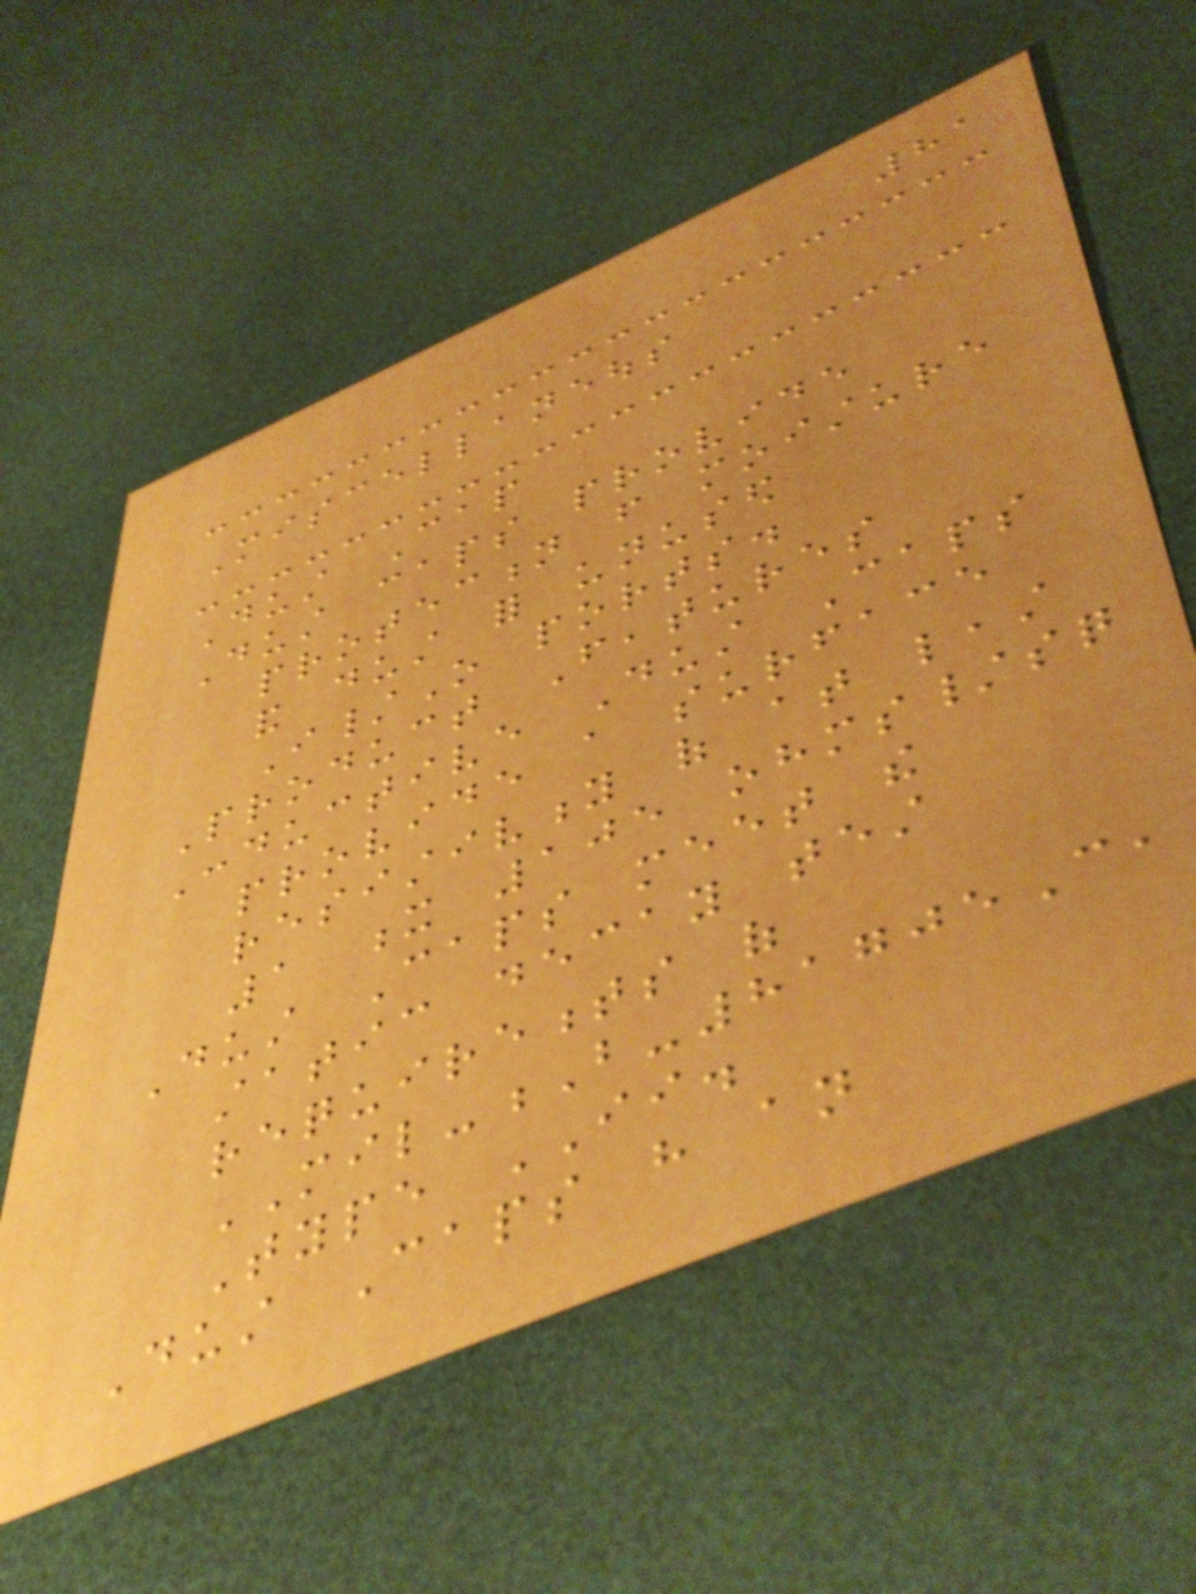81
Miscellaneous
Dust Cap
Dust caps provide
protection from moisture
and dust for unused
I/O ports.
Product Features
Conductive Dust Caps
provide a surface
resistivity of at least
1 x 105 ohms/sq
Dust Caps meet the
static decay test
requirements of
MIL-B-81705C,
Type II.
Dust Caps have an
